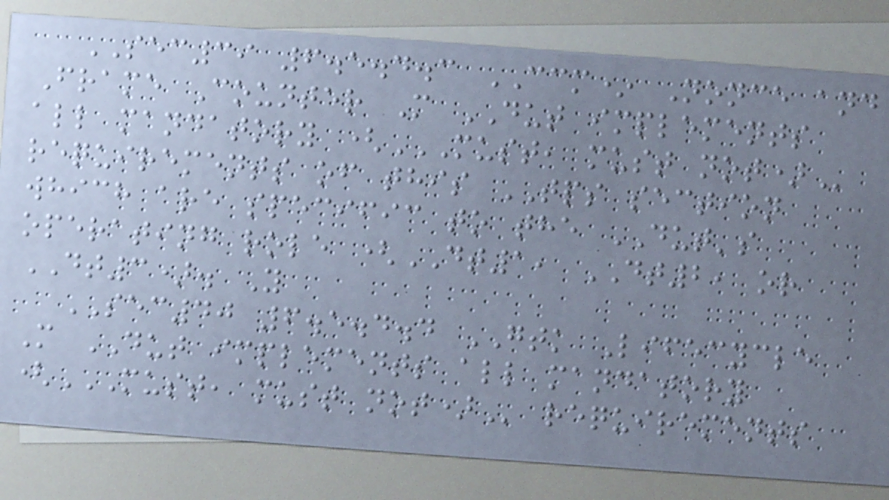SEC39 6.5.4.3 CCM* Nonce and
Frame Counter M DUT implements
all mandatory (MUST, MUST NOT)
requirements of this TPS section
which are specific to the DUT's
operating role (DT1, DT2, or
DT3). Y
SEC40 6.5.4.4 GTK Lifecycle
M DUT implements all mandatory
(MUST, MUST NOT) requirements
